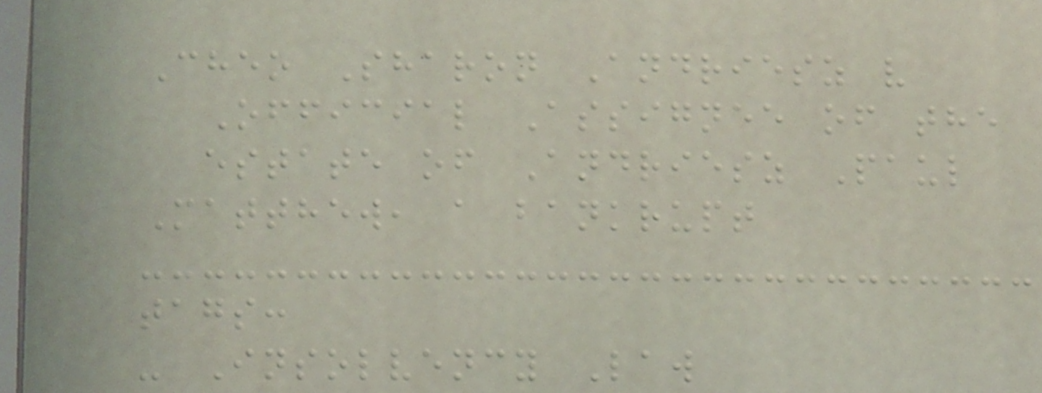Cheo Sharon Andriesz v
Official Assignee of the
estate of Andriesz Paul
Matthew, a bankrupt
tags:
- Insolvency Law
